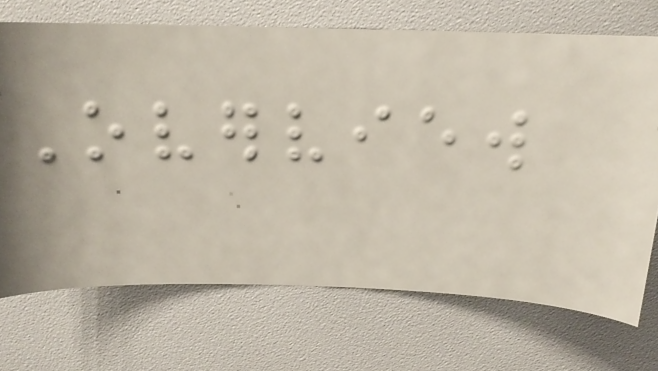Overview
